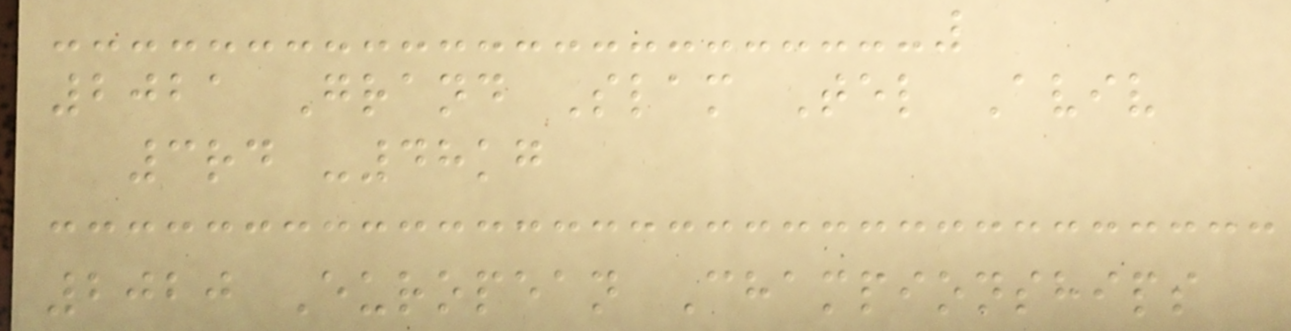2021 Grand Slam Tel Aviv
3rd -48kg
2020 European Championships
